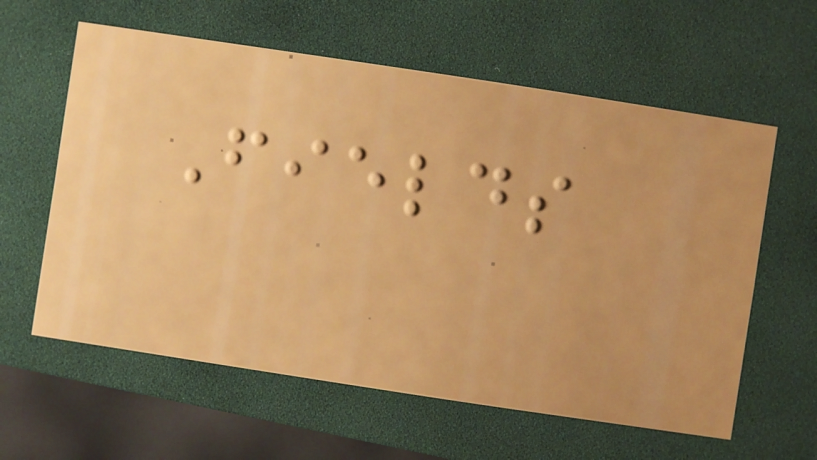Fields
